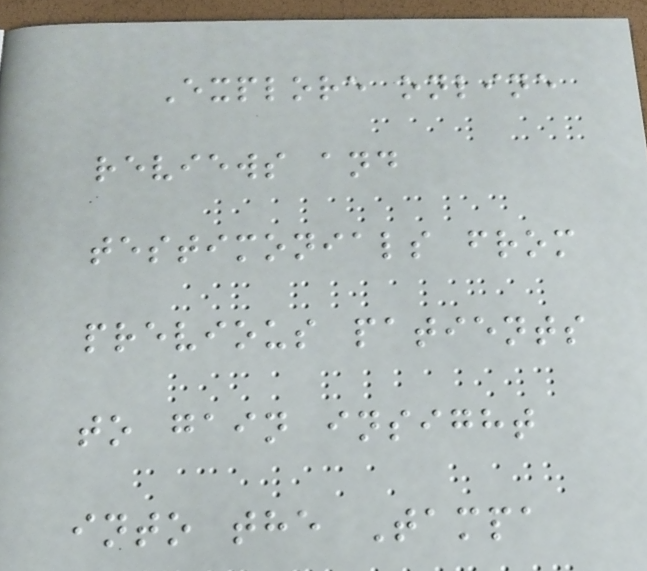Explore online
reviews and
testimonials from
previous patients
to gain insight
into the Tampa
